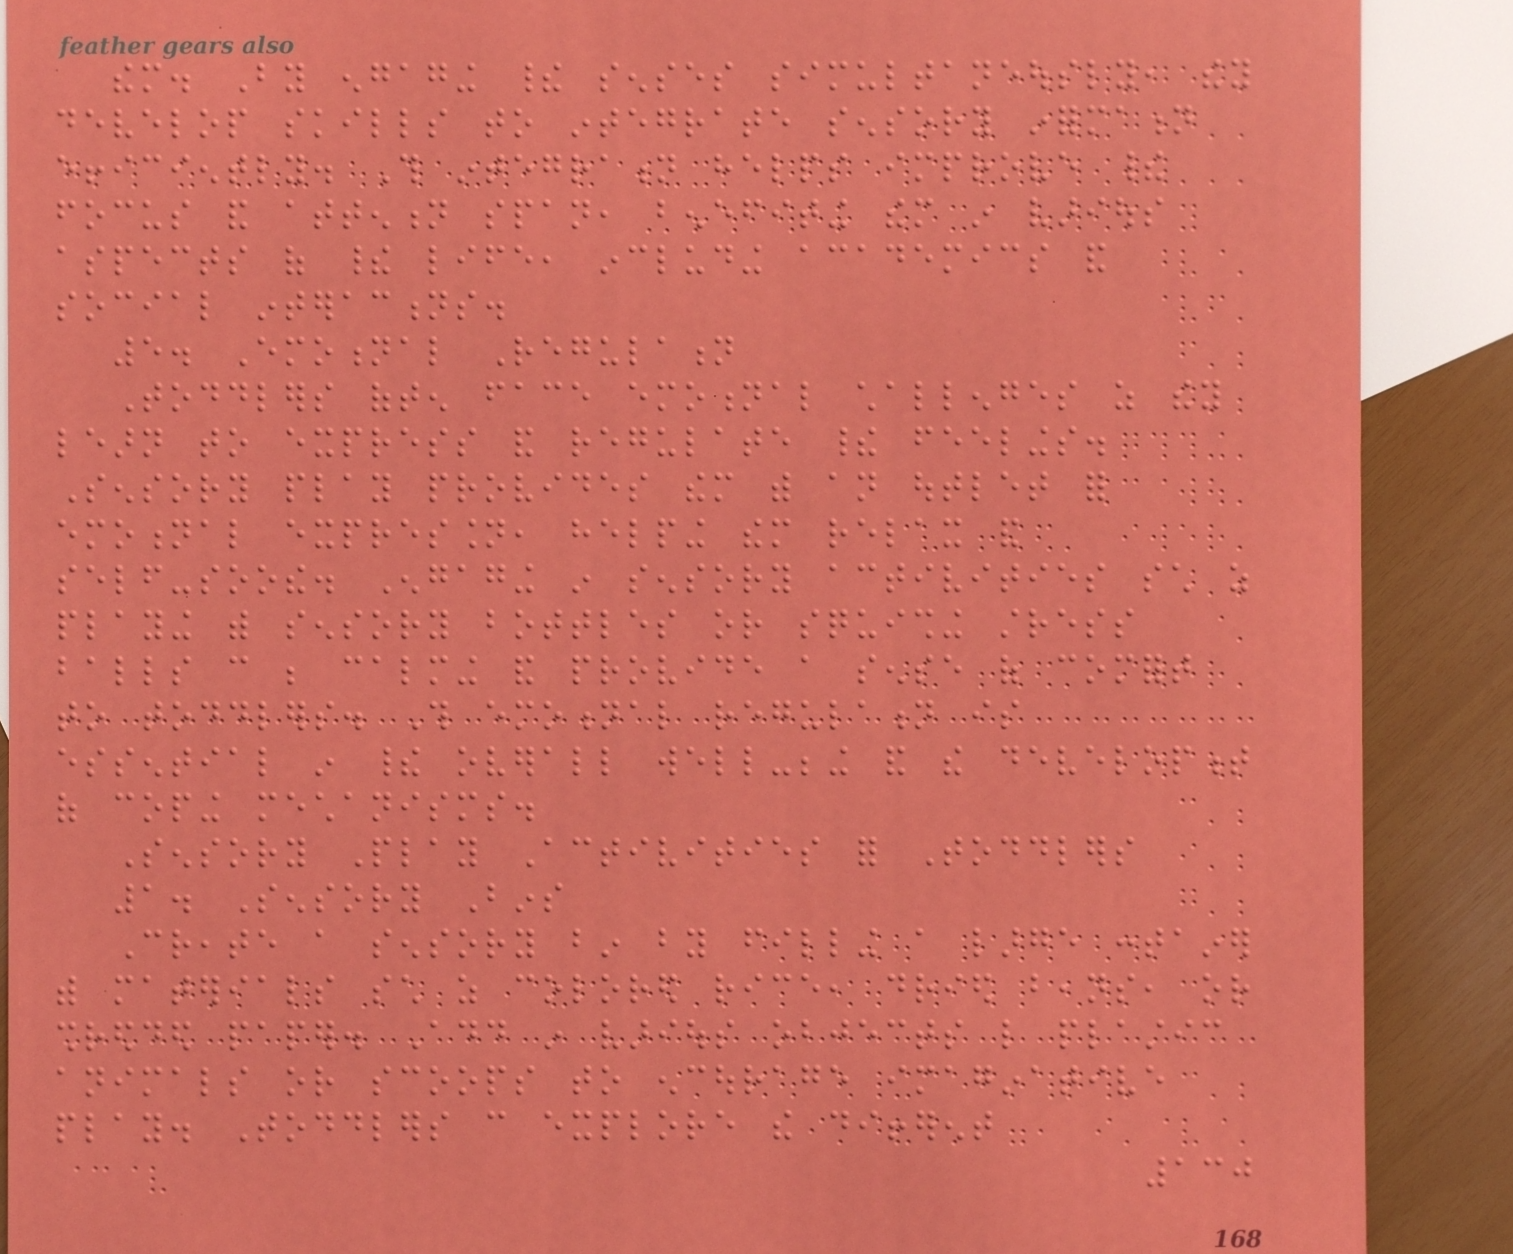them. By engaging their senses simultaneously, they
develop skills to integrate sensory information
efficiently. This integration helps improve their
focus and attention span, benefiting them in various
aspects of their life, including academics and
social interactions.
5. Emotional Regulation
Toddlers often face emotional challenges as they
learn to express and regulate their feelings.
Sensory play provides them with an outlet for
emotional expression, helping them relax and
self-soothe. Engaging in sensory activities such as
playing with sensory bottles or squishing stress
balls can be calming and provide a sense of comfort
to toddlers. This emotional regulation is
essential in their overall well-being and the development
of coping mechanisms.
Sensory Play Activities for Toddlers
1. Sensory Bins
Create a sensory bin by filling a large container
with materials such as colored rice, dried beans, or
shredded paper. Add in various objects like plastic
animals or scoops to encourage imaginative
play. Toddlers can explore the different
130
